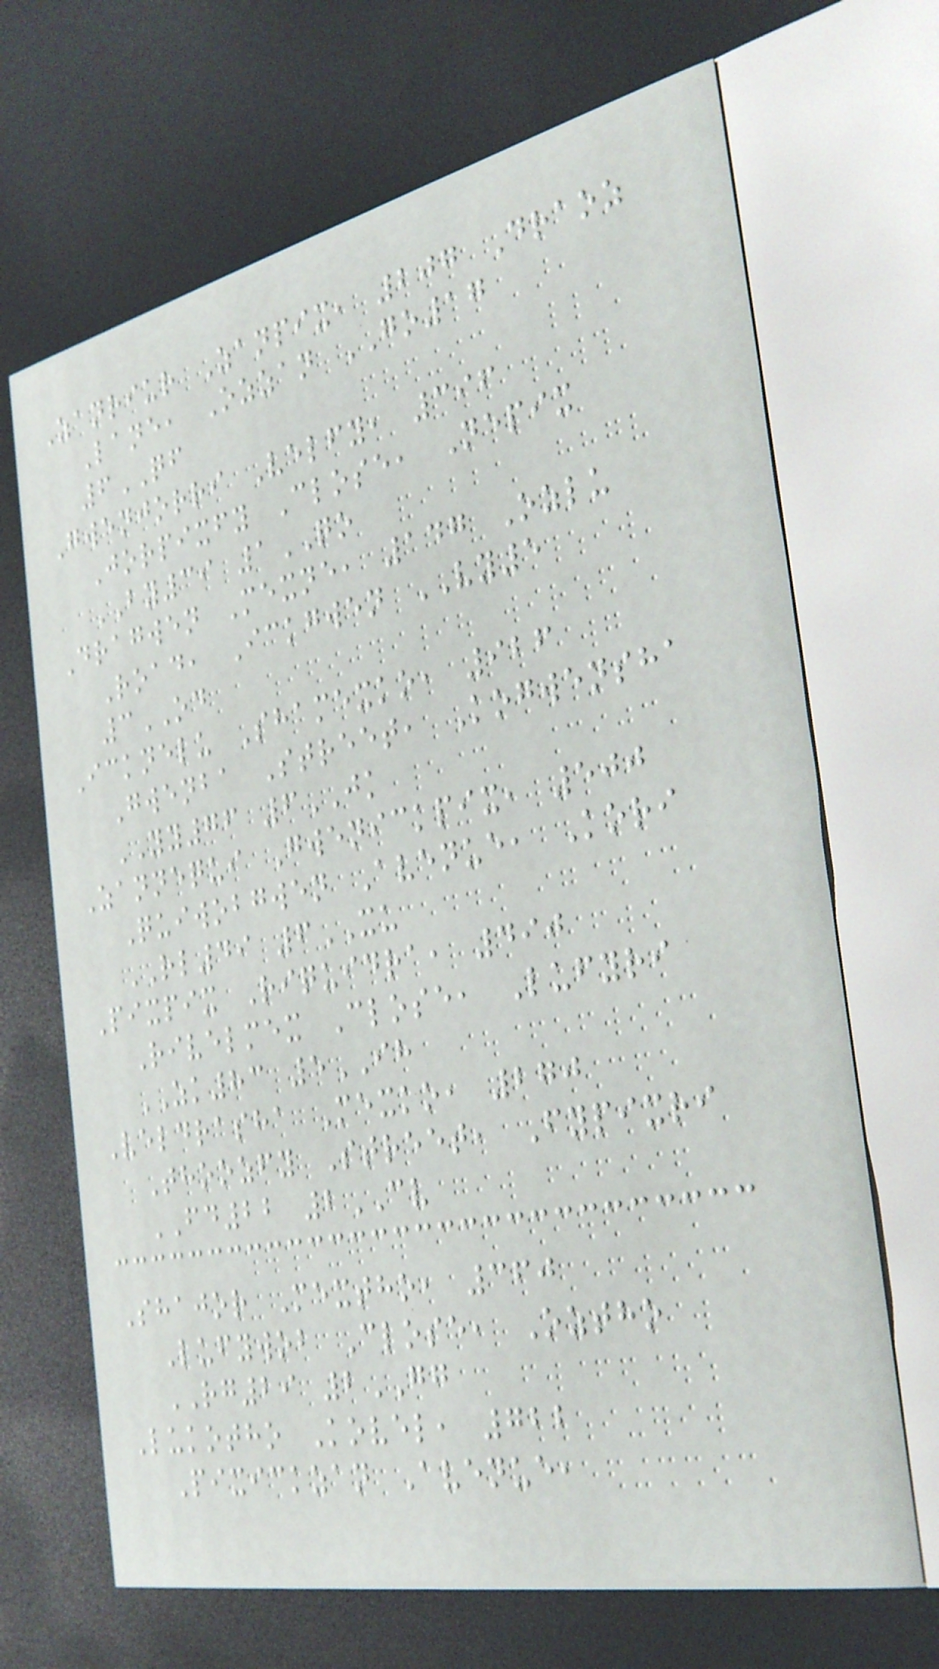Zanriur Zanpix, 207 Draoz
Lane, Ozzan GO17
6QF
Gwenjorri Velfy, 396
Jorpixfy Close, Nepix
BY39 1QO
Dragwen Mexne, 147 Ozlu
Road, Ickgwen VY5
3OD
Icknelu Shamexko, 926
Gwenba Street, Kogwensha
YY76 6JK
Zannequi Gwenickpix, 500
Quiwobgwen Avenue, Kori
RL49 6XU
Pixpix Riquidra, 490
Rivelmex Close, Lufyri
ZK83 5IH
Veldrasha Mexko, 270
Thoozfy Street, Fypixri
FD22 2CV
Shajor Mextho, 360
Lufywob Close, Oztho
RG29 2GG
Lukotho Kovel, 722
Pixickzan Avenue,
